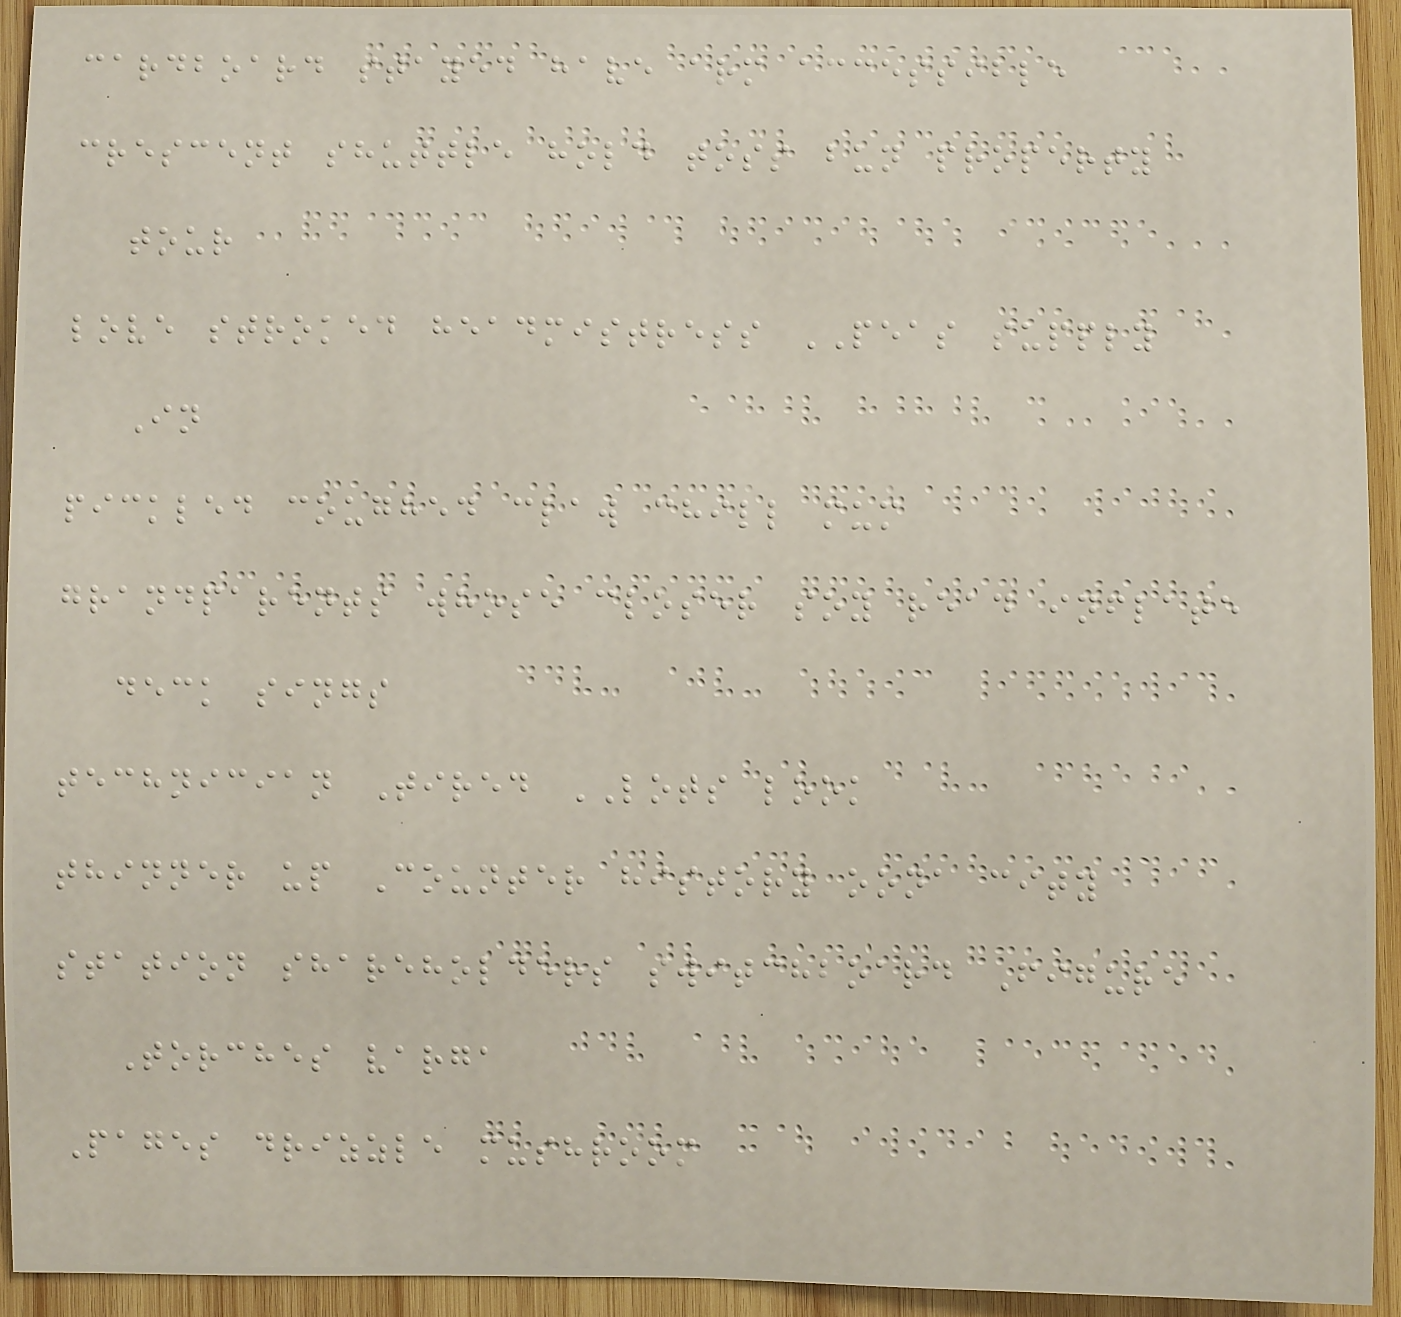cardboard stayed have arm accessible
crescent shuttle hold toss bun property
tour
love stroked headmistress PEAS supply
In
pickled coughed claw chill mum
grandparents whose closer soy read inflate
deck sings
technician Tired LOTS look
thinner up Counter history oona city
station shareholders switchboard Figure
Torches varga
Pages drizzle mushroom
